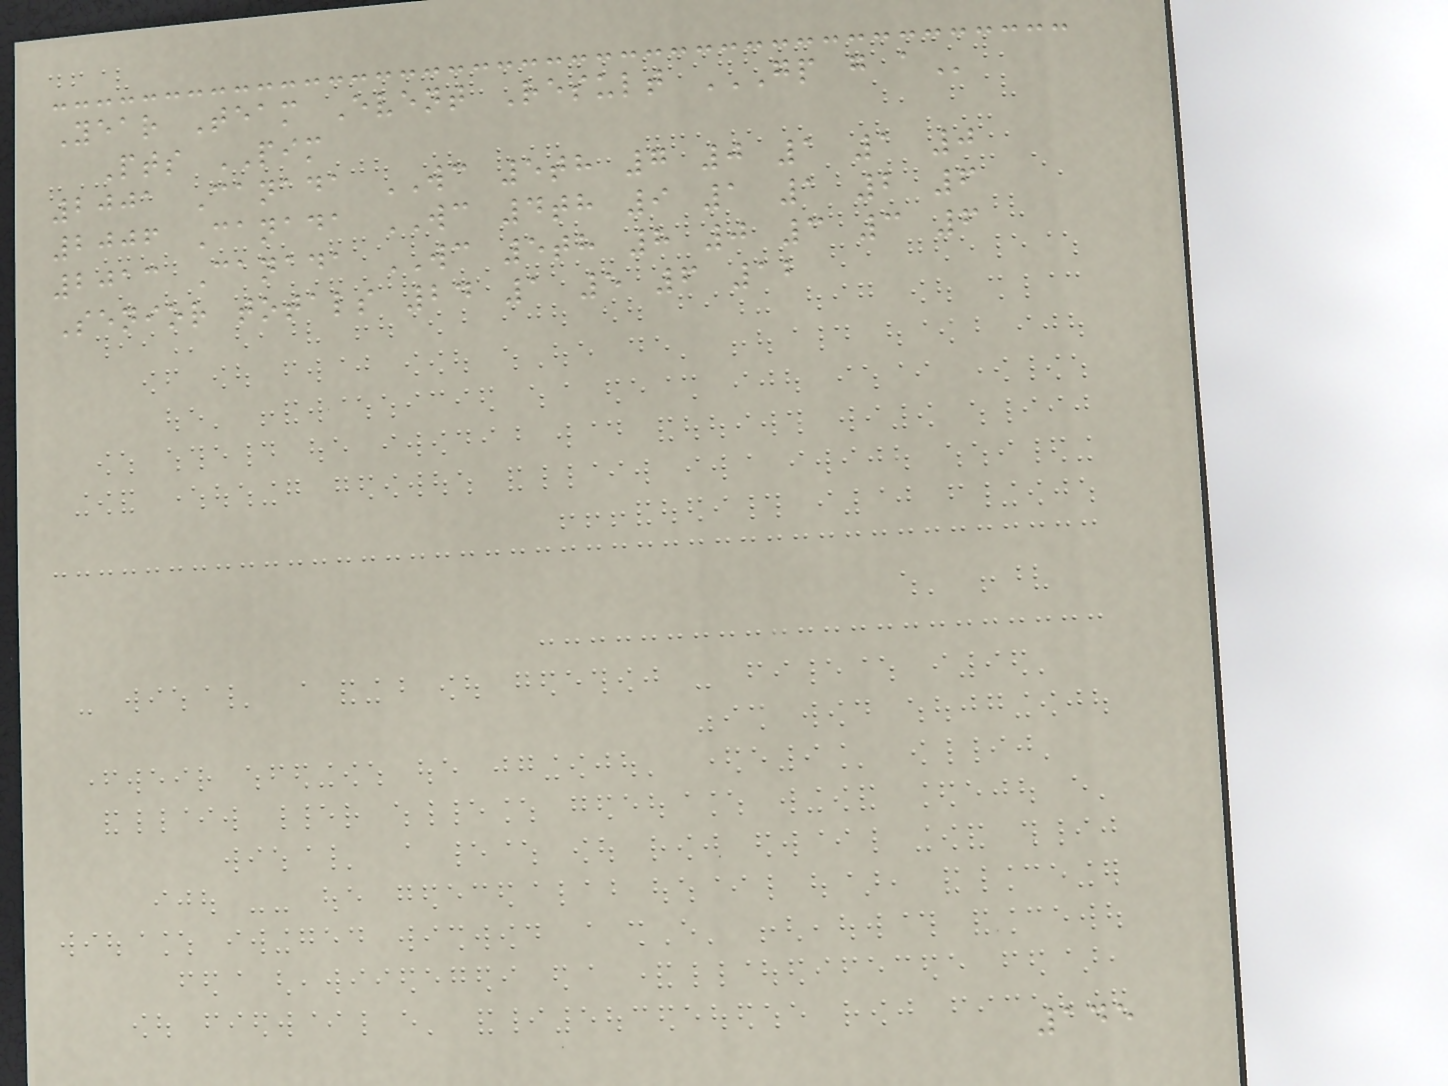Year Team Event Result GP G A
Pts PIM
2001 Canada WC 5th 7 0 1 1 0
2006 Canada WC 4th 9 1 1 2 6
2013 Canada WC 5th 8 0 3 3 6
Senior totals 24 1 5 6 12
145
